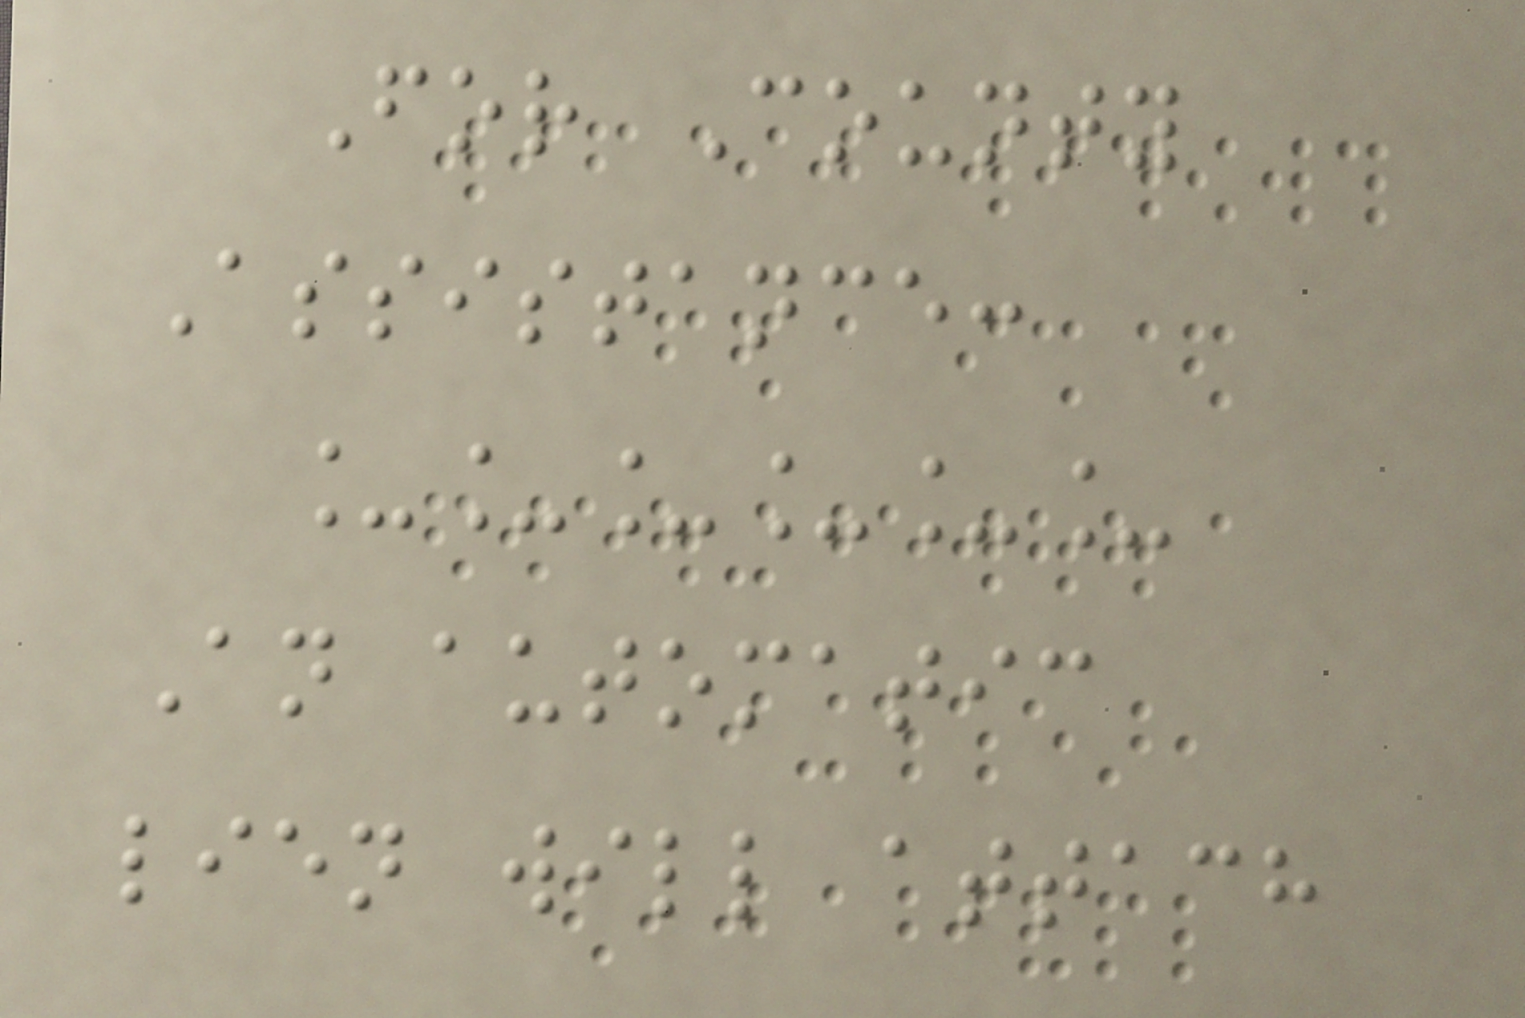For County
Assistance:
______
An automatic
lien will attach
